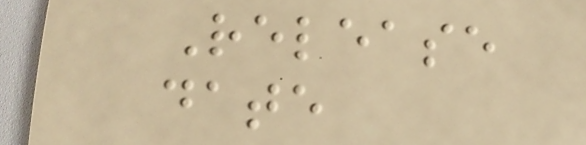Release
date
